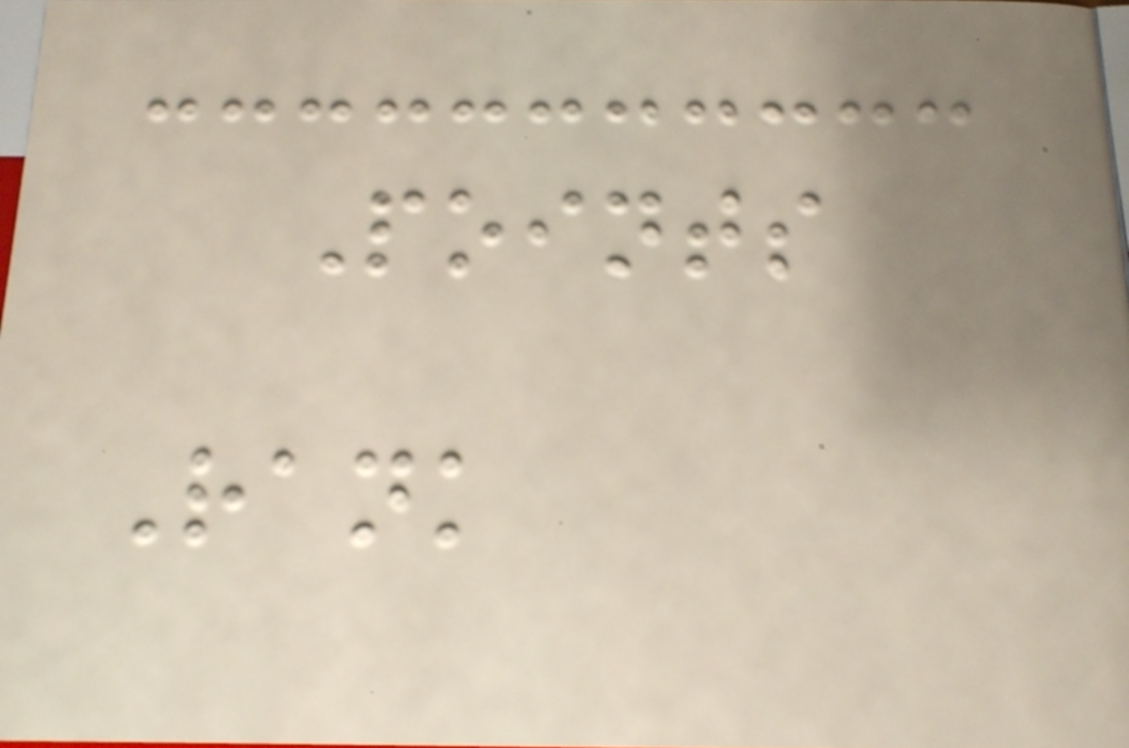Points
Rank
